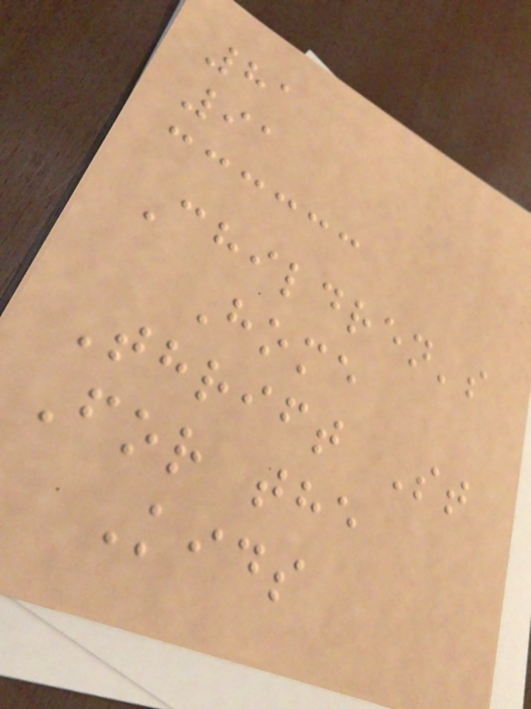81
91
Children's
Home
Thrift St
For the
Kids
